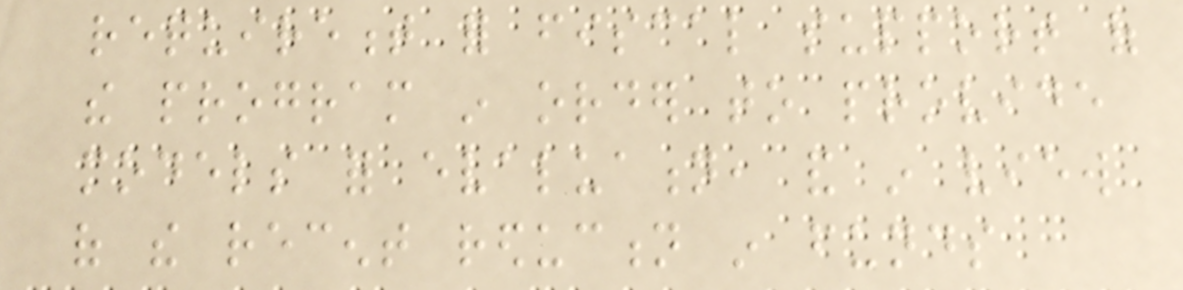requirement for fiscal support of
the program in order to provide
models for evaluation, and in view
of the recent reduction in funds
